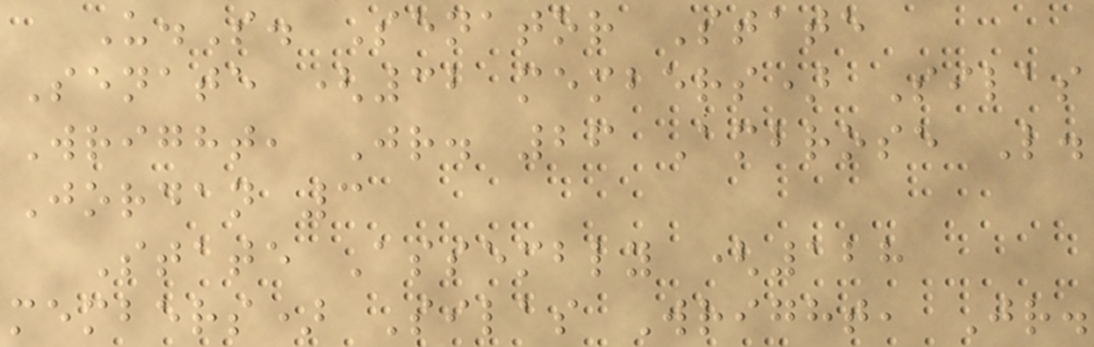U.S. Senator State
Senate (32 members) Silas
Wright, Jr. 26 Ambrose L.
Jordan 3
State Assembly (128
members) Silas Wright, Jr.
